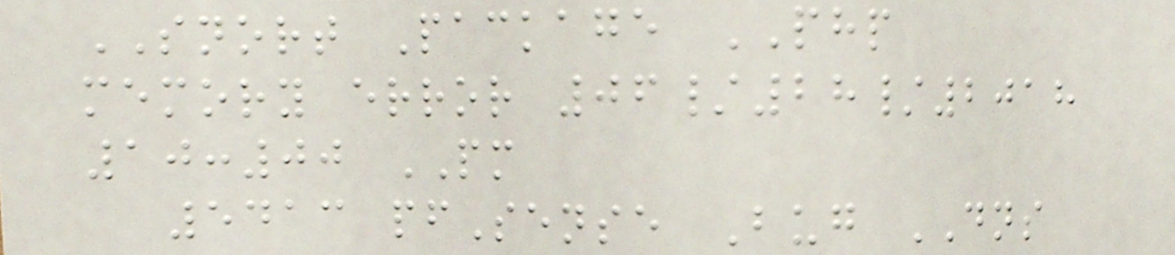SNORT Package PHP
memory error 06/28/2018
10:00 PM
5413 pfSense Bug DNS
